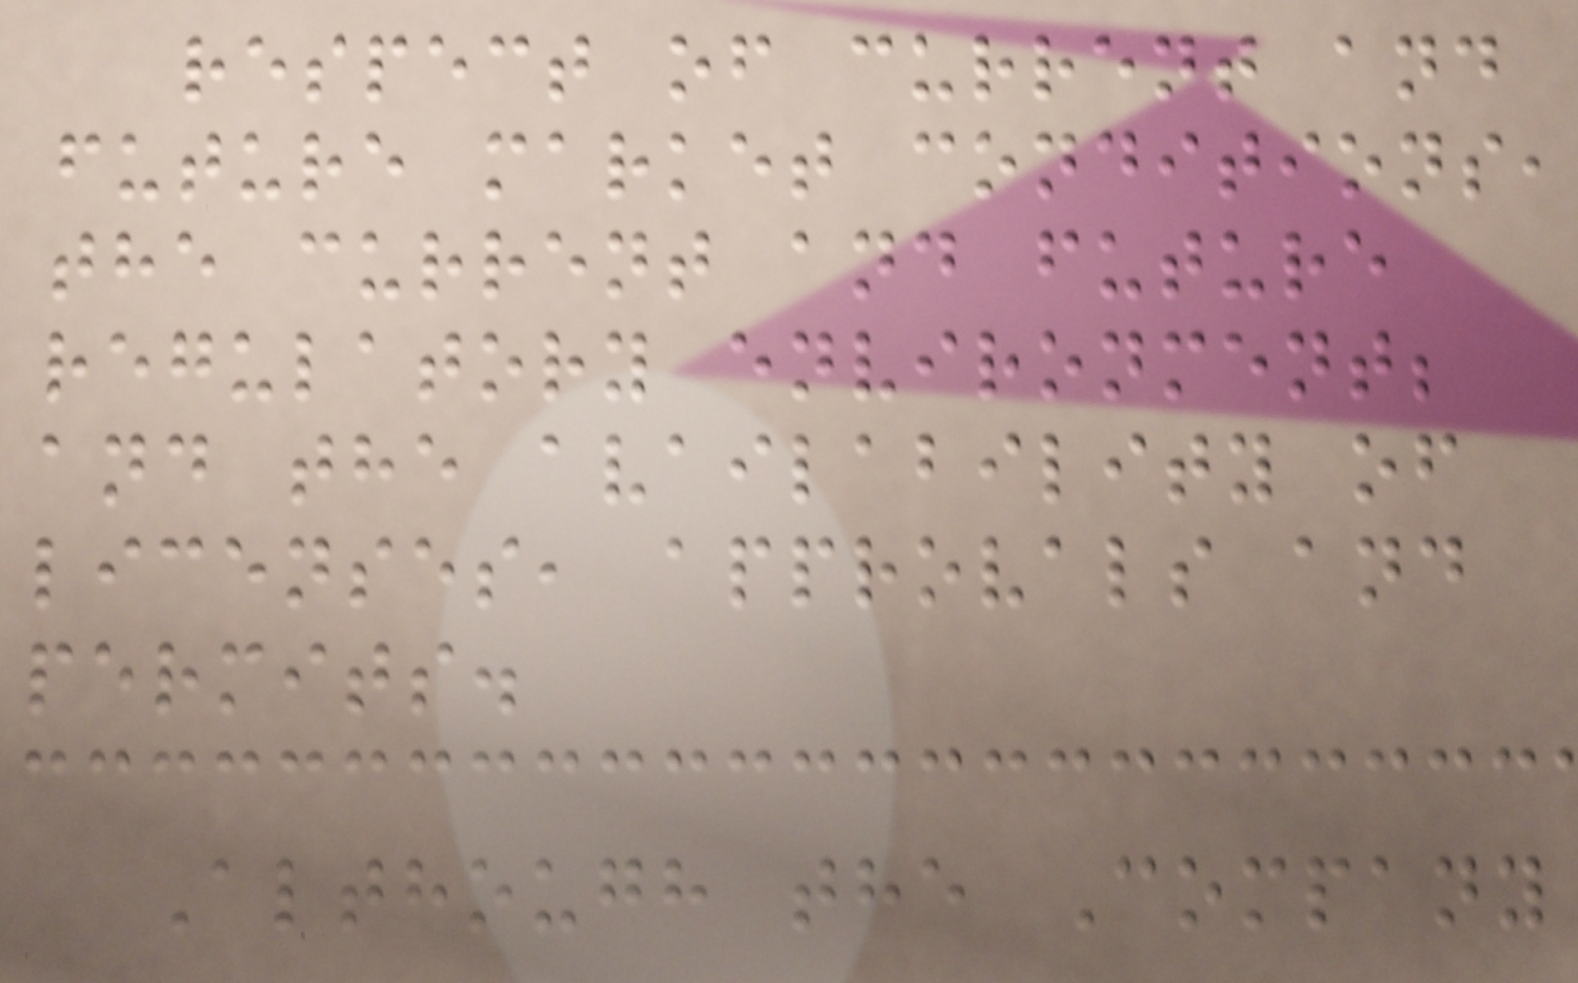respect of current and
future market conditions,
the current and future
regulatory environment;
and the availability of
licenses, approvals and
permits.
Although the Company
